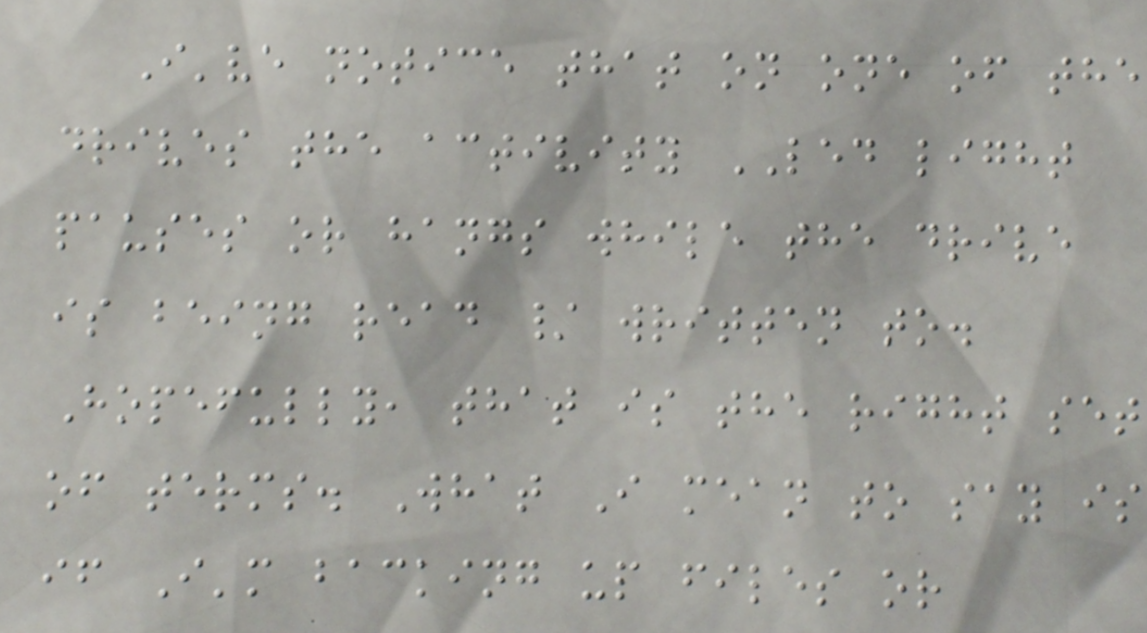I've notice that on one of the
drives the activity LED light
pauses or hangs while the drive
is being read / written to.
Hopefully, that is the right set
of terms. What I mean to say is
if I'm backing up files or
